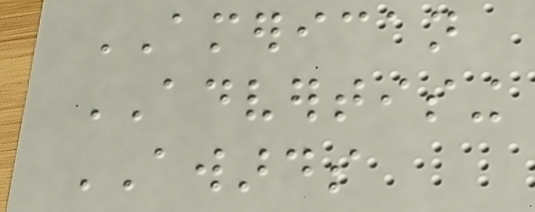AMERICAN
ADVERTISING
AWARDS
